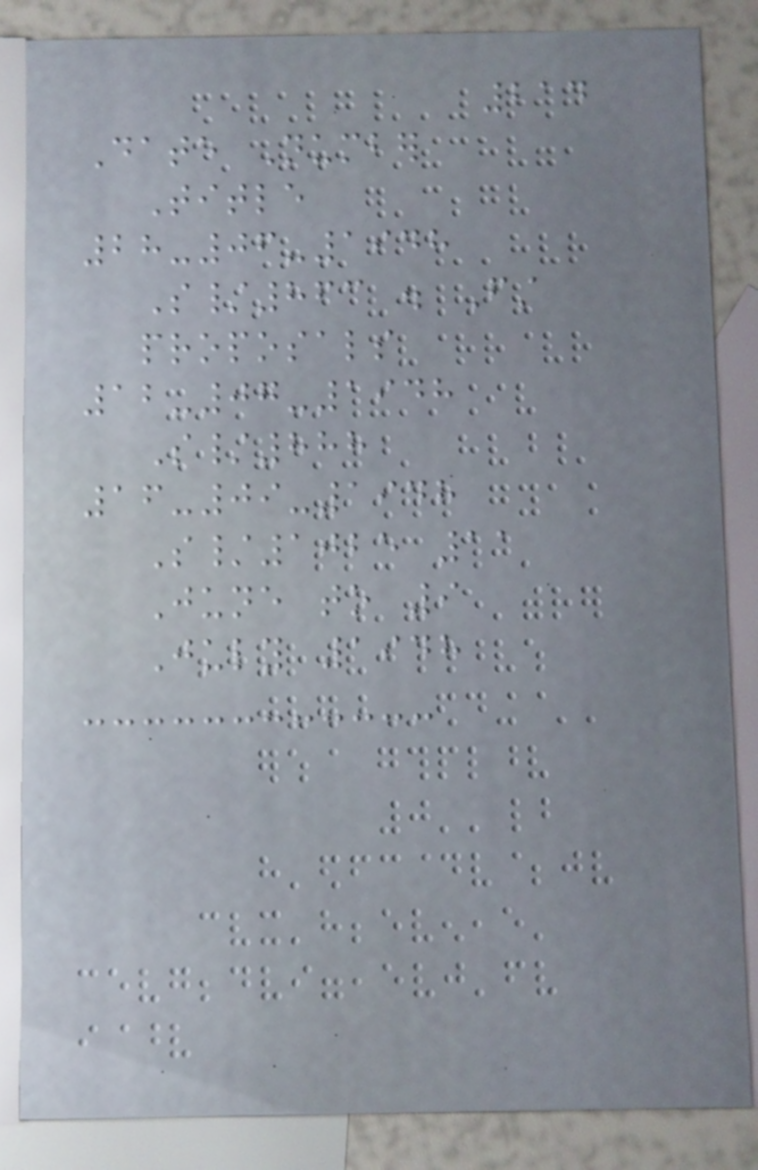214
Date Number
Title
28-06-1948
S/863 . First
proposals
12-07-1948
S/888
16-09-1948
S/1025 11
June to 9
July 1948
